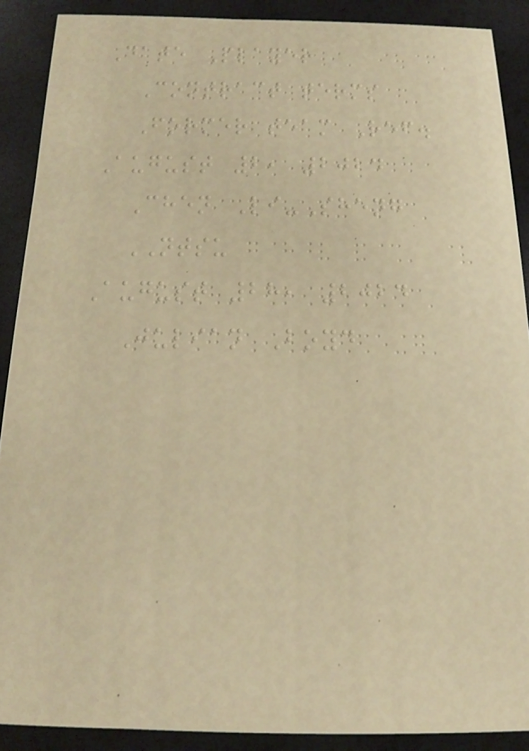Date Player
Contract terms
Former team Ref.
August 2, 2024
Chen Li-Sheng
NTSU
August 28, 2024
Julian Boyd
